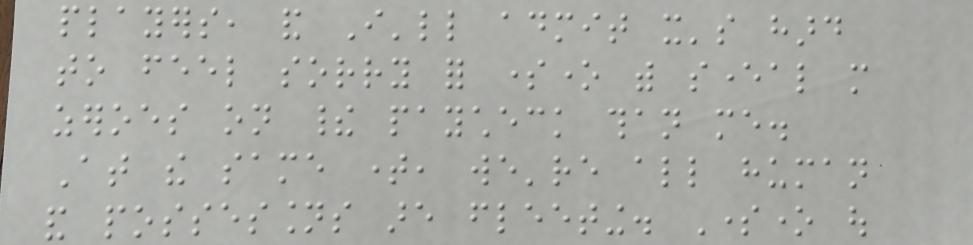players, and I'll admit it's hard
to feel sorry for someone with several more
zeroes on their paycheck than me.
At the same time, we're all human
and possessions are fleeting. Someone out
